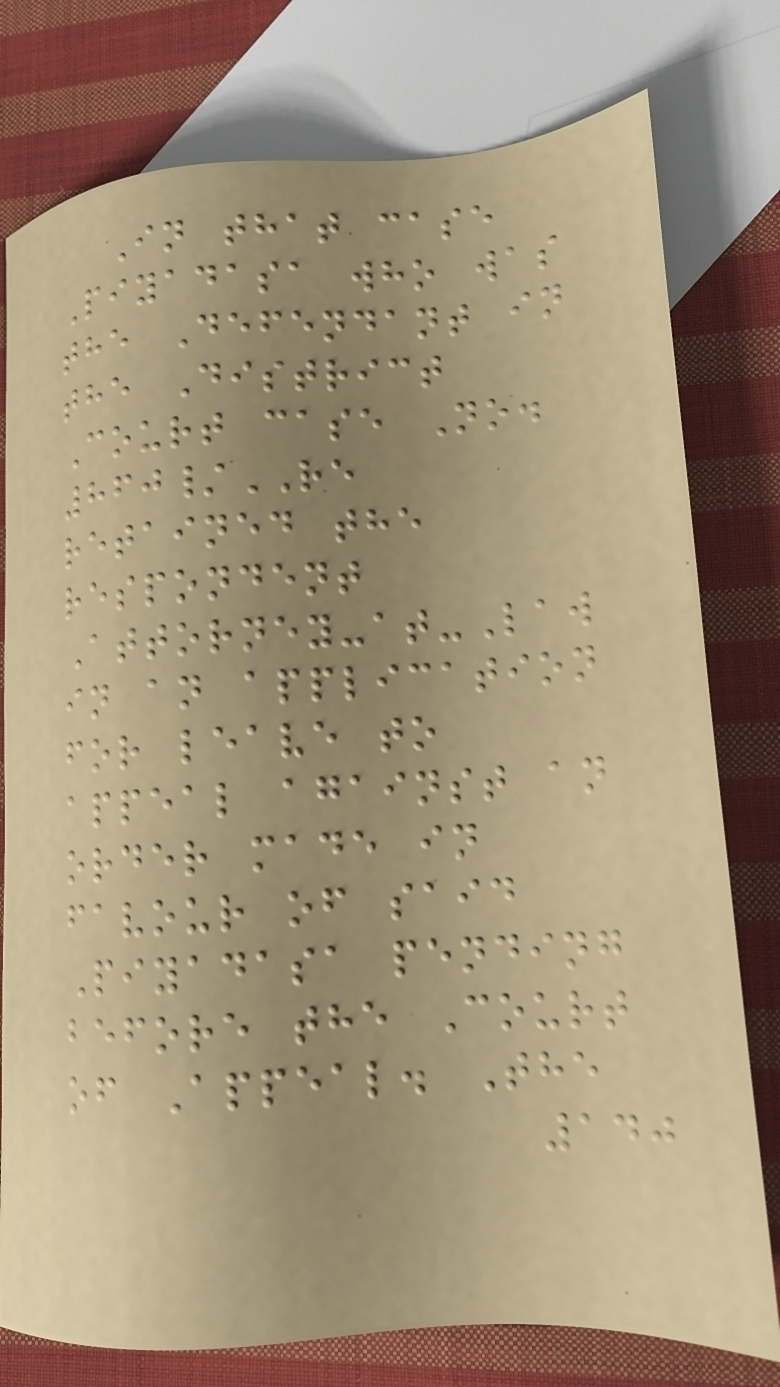In that case
Piyadasa who was
the Defendant in
the District
Court case No.
860/RE
retained the
respondent
Attorney-at-Law
in an application
for leave to
appeal against an
order made in
favour of said
Piyadasa pending
before the Court
of Appeal. The
140
